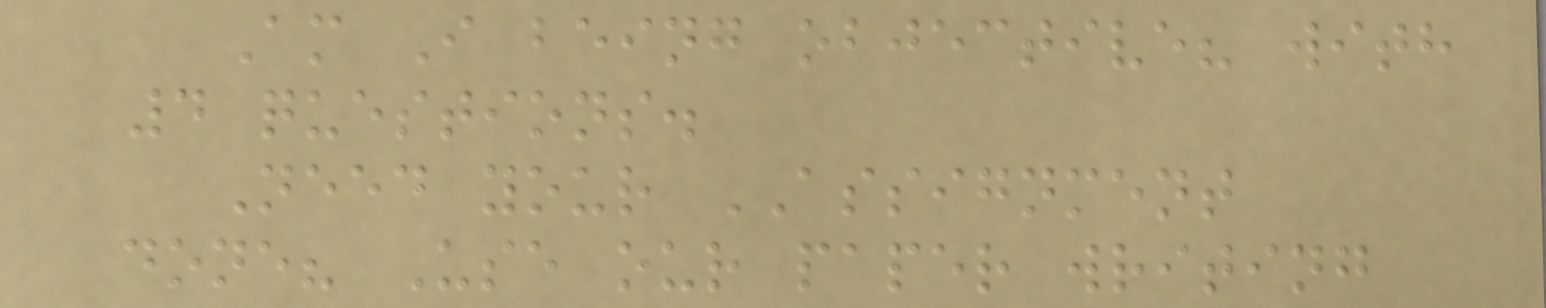Am I being objective? with
4 questions.
Need your ASSIGNMENT
done? Use our paper writing
